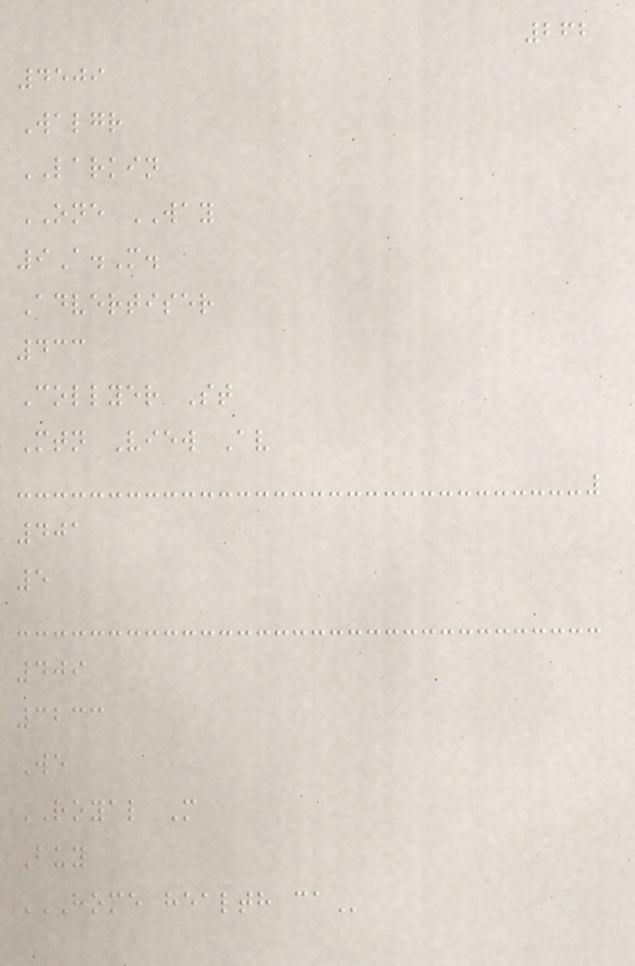262
4509
Walgr
LARKIN
ONE WAY
9A.M.
Advertiser
433
Collyer St
Mtn View Av
401
5
409
3233
We
ROYAL M
Buy
HOME HEALTH CA
